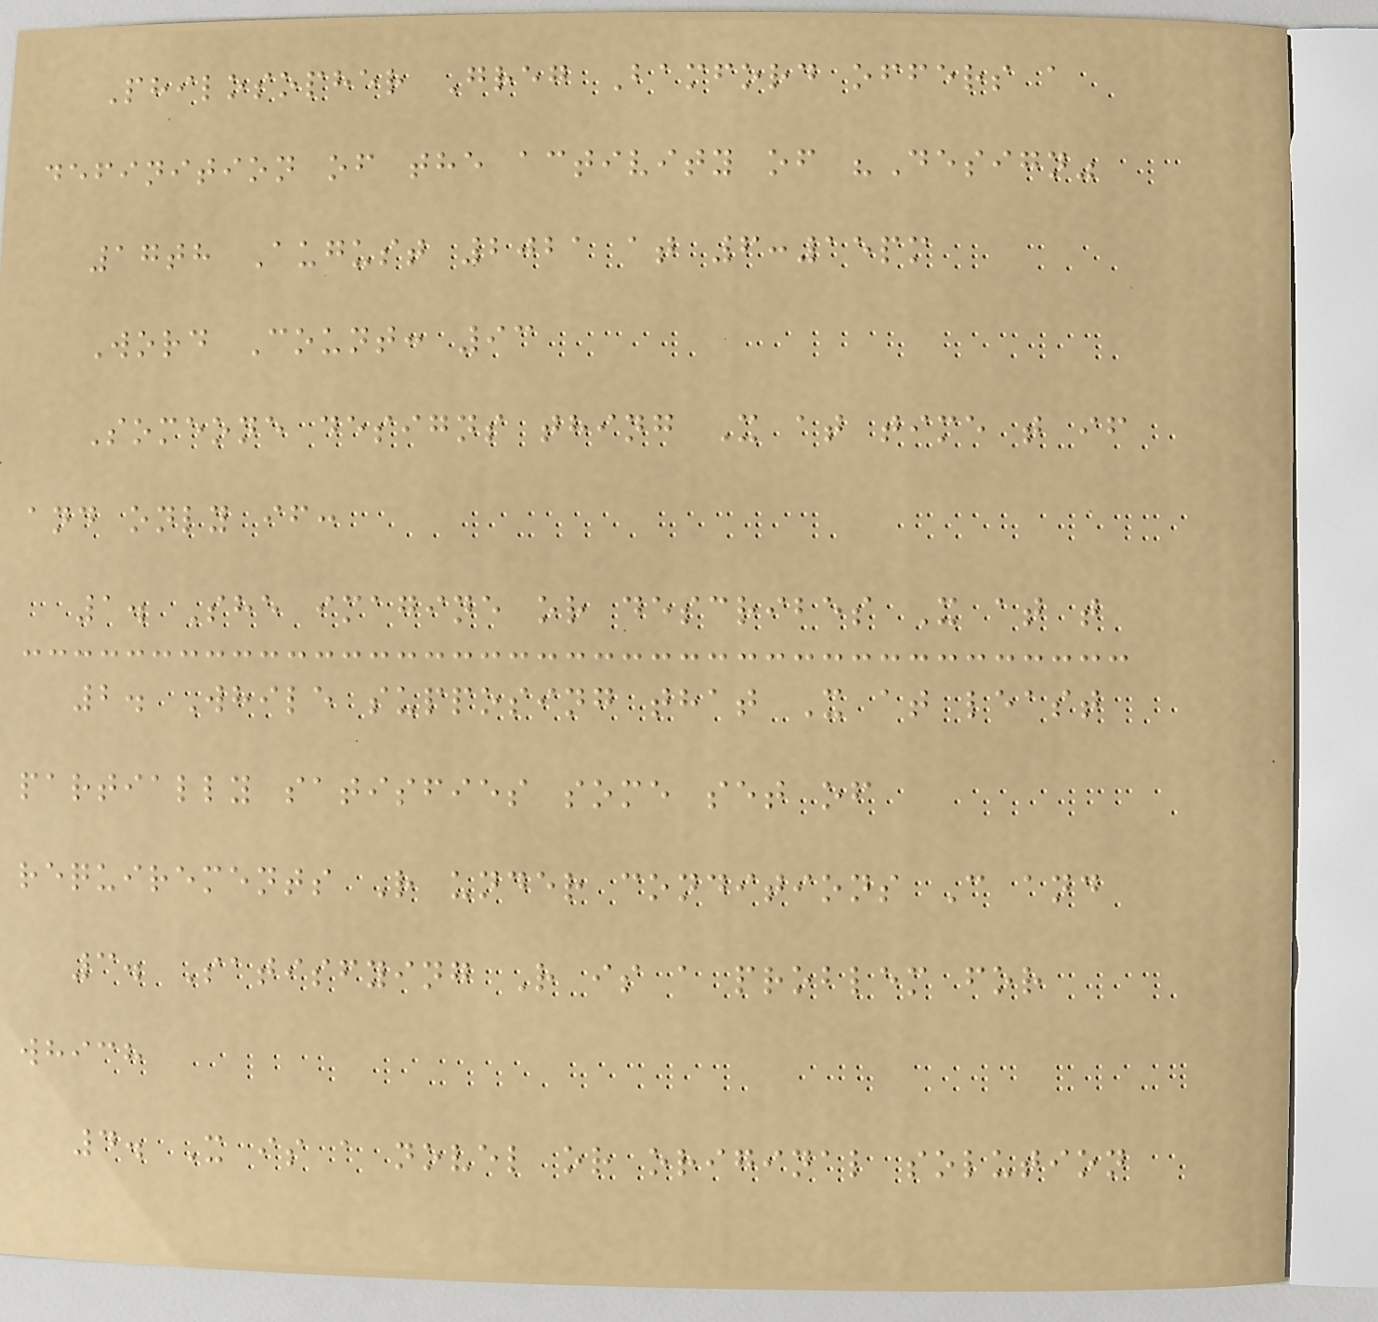Philosopher Greg Bamford offers a
definition of the activity of "Design"
17th August 2021 at 6:15pm
Word Count: 93
Someone designs thing X at time t if
and only if:
1. She imagine or describes X at t
2. While supposing that X at least
partially satisfies some set of
requirements R under conditions C and
3. Satisfying R is a problem for
which
4. X is a novel or original solution
